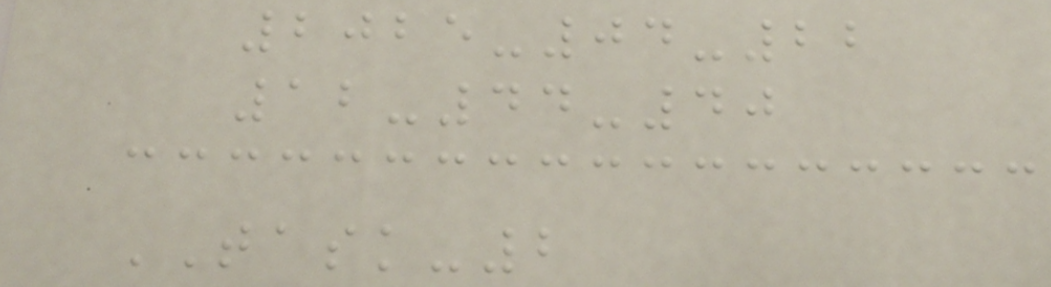2025-04-22
12-44-40
TASK-2
